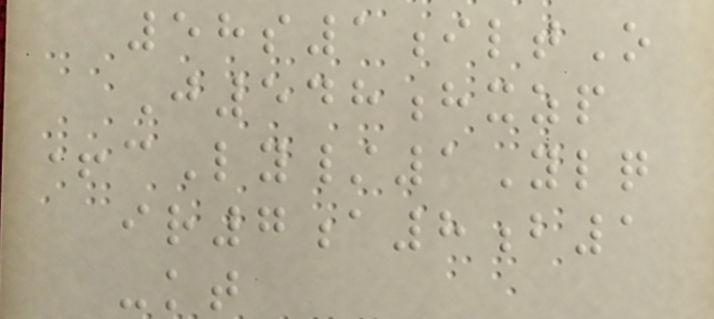58s1iltO
J548hxzp
+cLy/1Ylq
ir7a8b1
-kt
